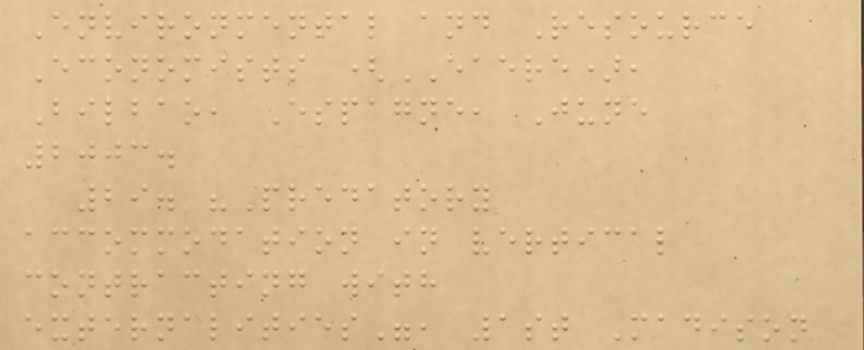Environmental and Resource
Economists (EAERE),
Bilbao, Espagne, June
2003.
29. "Predatory
accommodation in vertical
contracting with
externalities", 1st Madison
